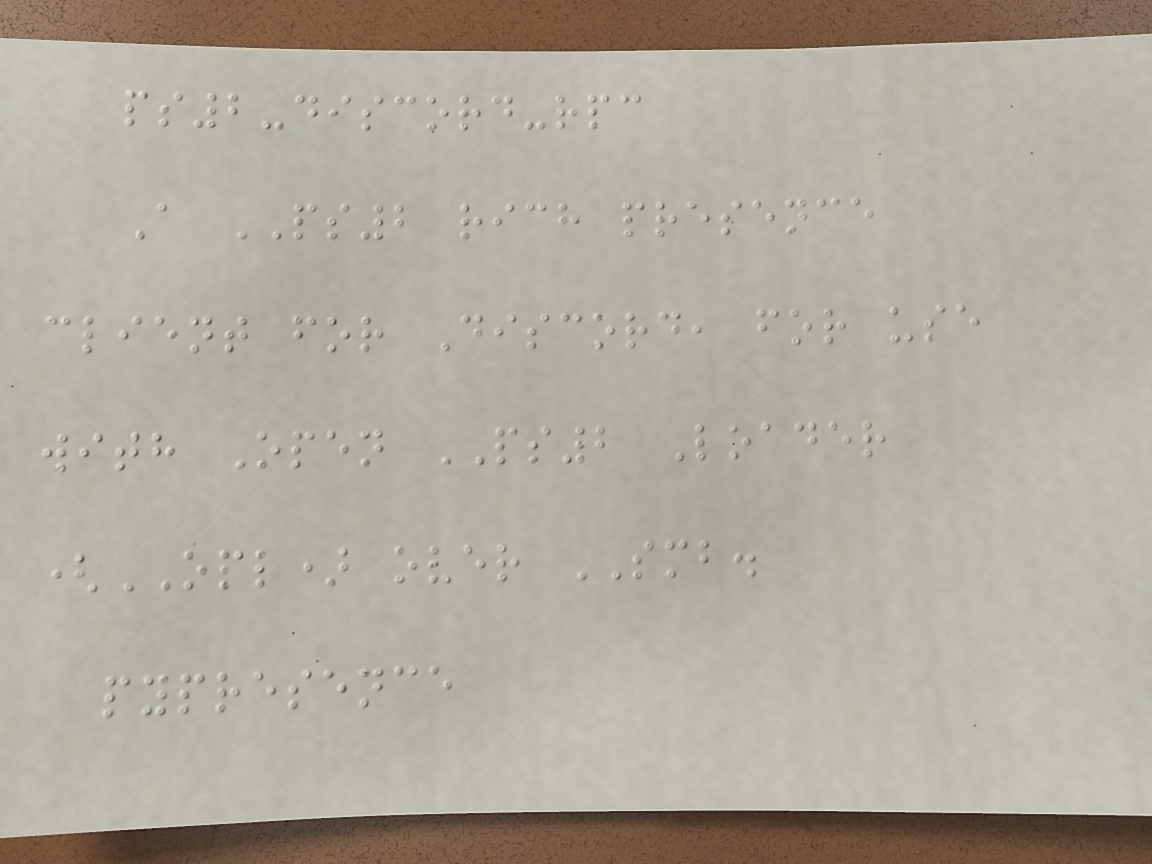ps2-discord-rpc
A PS2 rich presence
client for Discord, for use
with Open PS2 Loader
(OPL) over SMB.
pypresence
